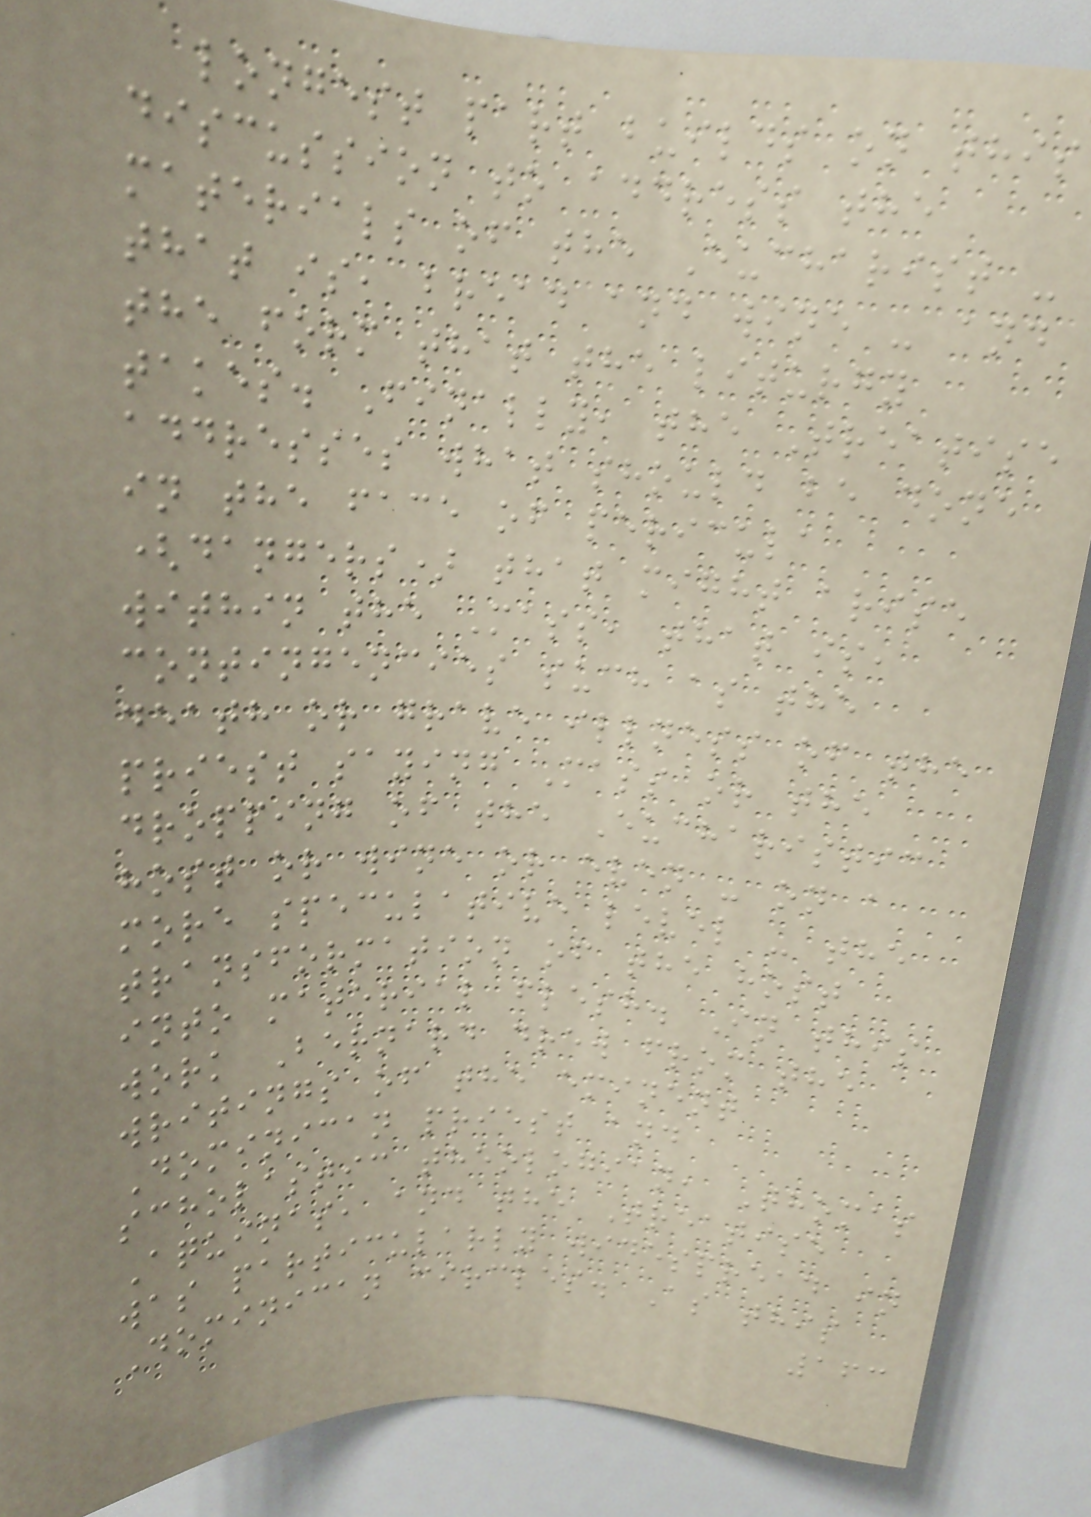longest part builds on this
discussion to address the
materials of the Eucharist -
that is, bread and wine - and
the form that the liturgy
takes. Finally, the Treatise
addresses what should be done
in the face of pericula
(dangers) that might arise
within the Mass, that is,
contingencies such as the
death or grave illness of the
priest saying Mass or the
dropping of the Eucharistic
host or wine or even - on a
more speculative level - the
transformation of the host
into material flesh. In this
work Bernard drew from the
writings of the eminent
Dominican priest and
scholastic theologian, Thomas
Aquinas, and the Treatise
was particularly widespread in
Dominican circles. As this
163
